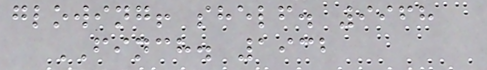glowing! shelf. 9968
FINCH. 1932
